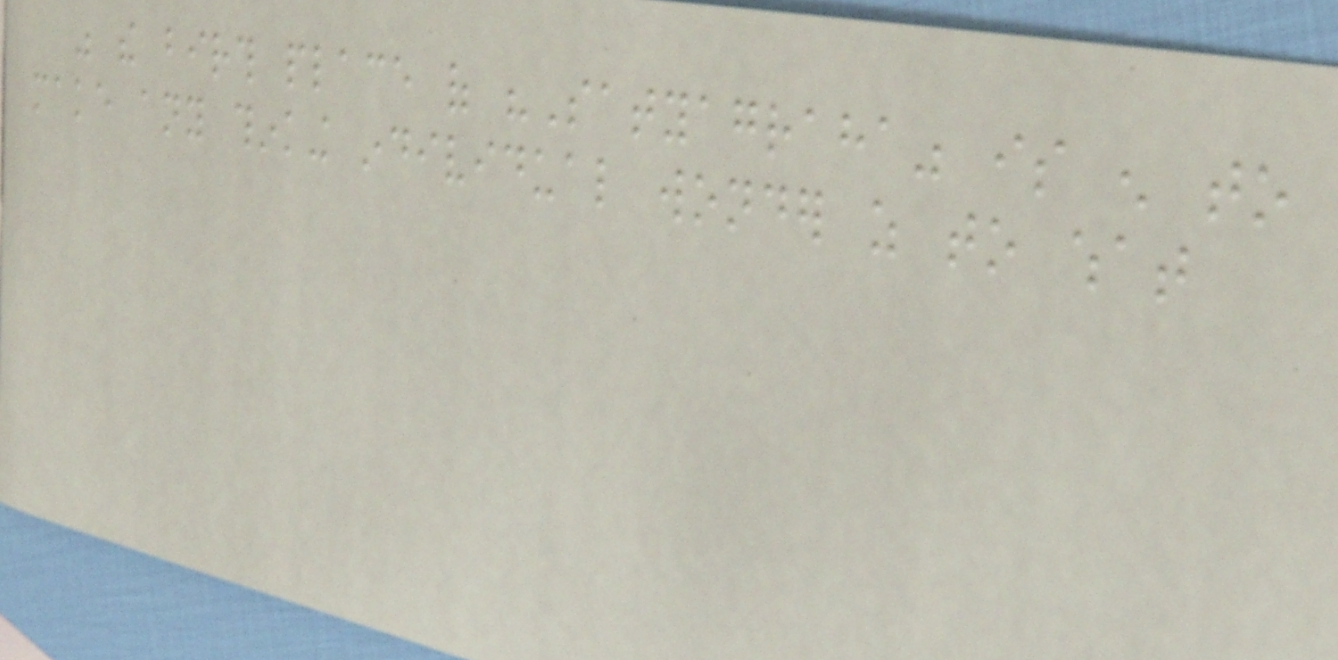was the birth place of "Satyagraha" is enough to
make any thinking individual wonder as to what
